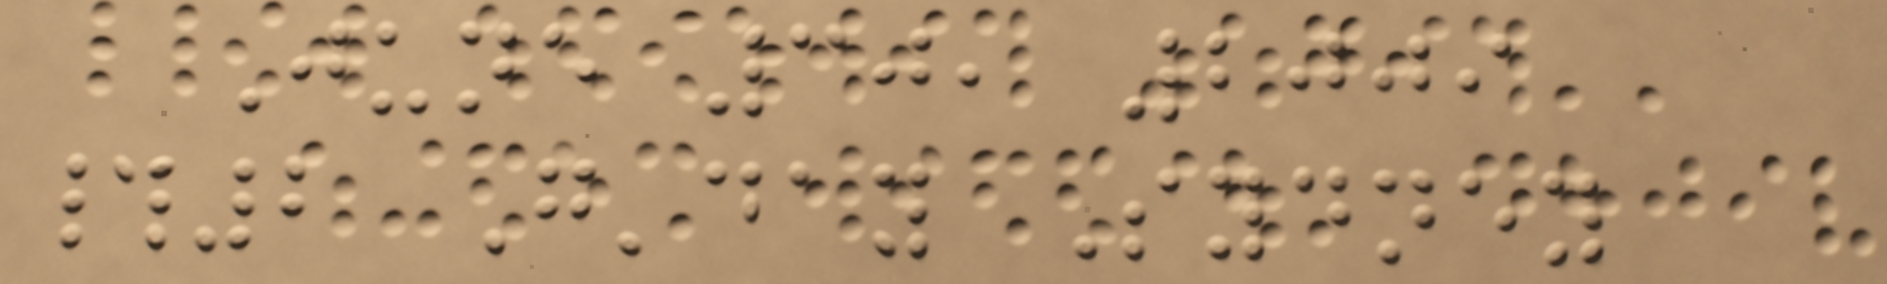June 30, 2009
#2 G'day Sydney
